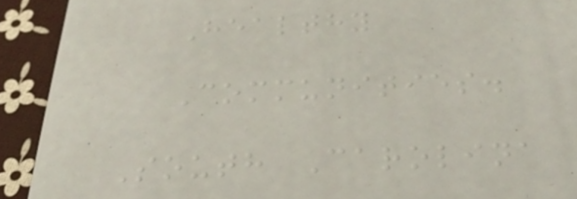Healthy
Communities.
South Carolina
